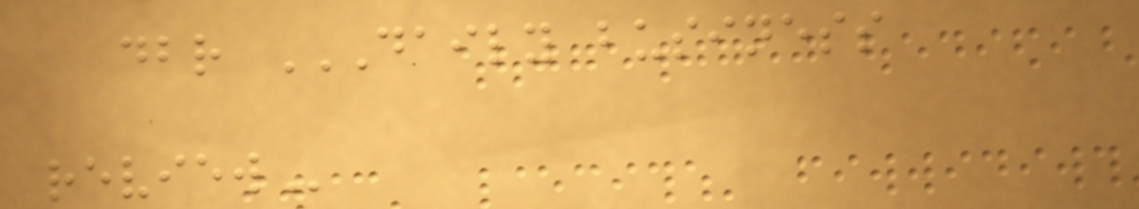dbr DAILY BUSINESS
REVIEW
